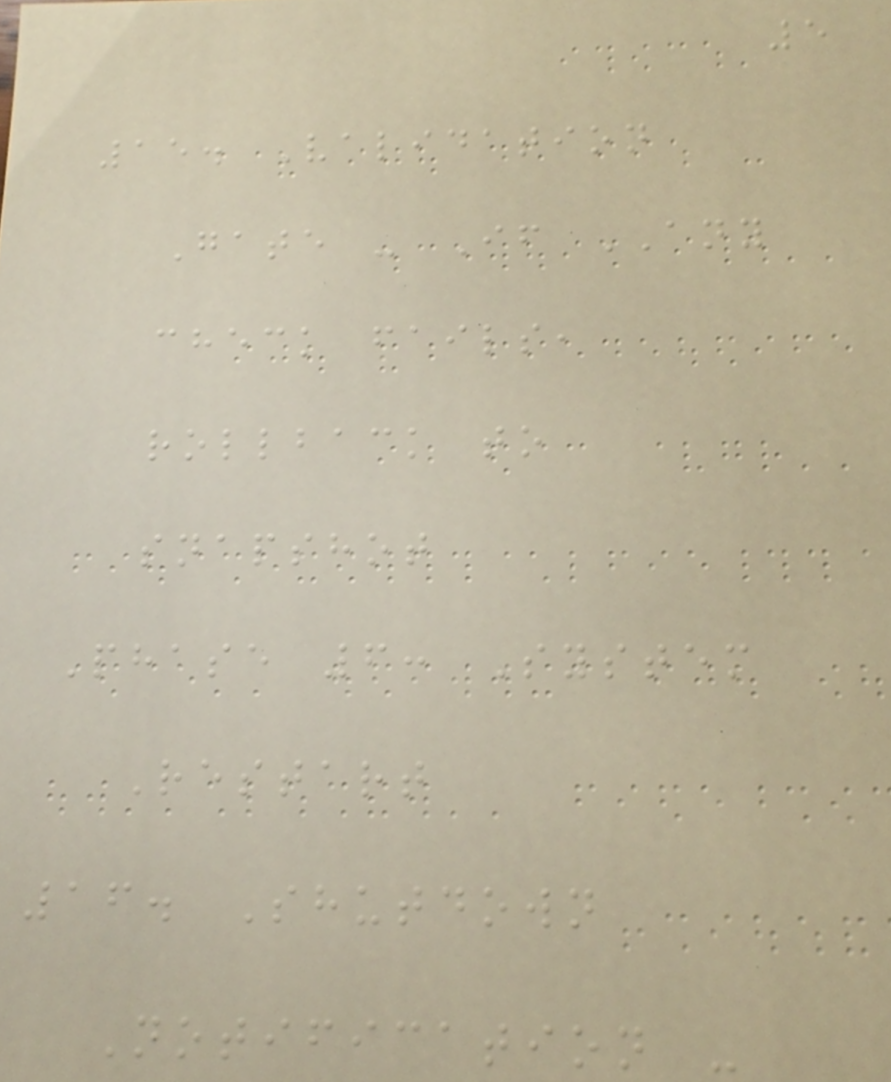5
15. Validation
Gate - If ANY
check fails,
rollback to
snapshot
Phase 6: System
Restart
16. Shutdown
Notification -
